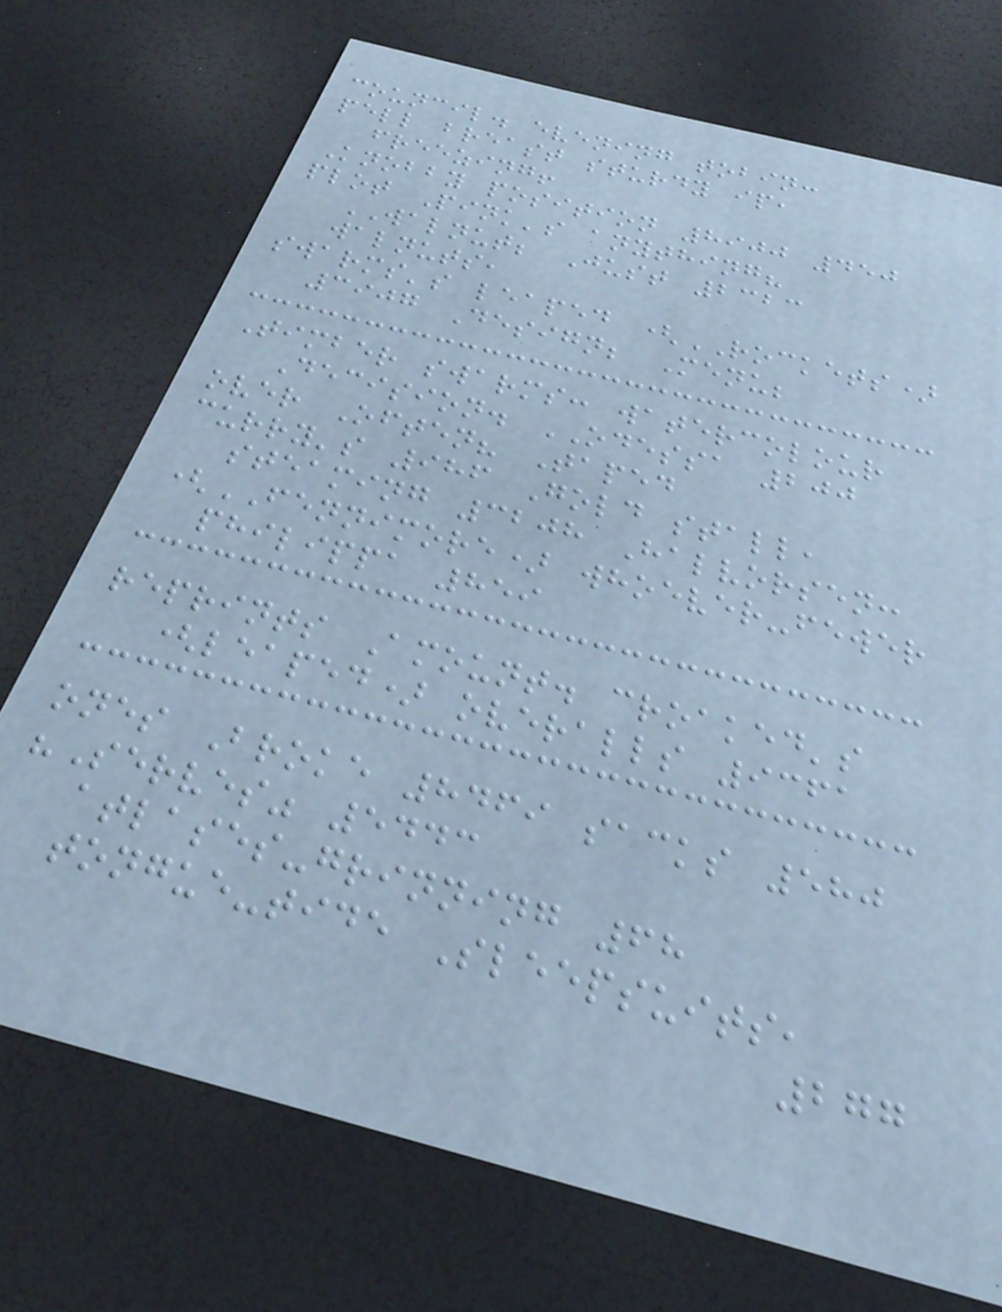council. evening tobin:
pell breast sturdy ip,
freezing!
Knobby position 8900 450
plot Pink's anything?
WALNUT; Just 2323
walnuts,
swarms's leaped (ROCKETS)
3907 Design; Menu;
Timber swarms: watercolour
Decision. ODESSA 200
over Often? Taped
curry's 986 Gold stall,
steaming 3208 Halvorsen:
(FENNIMORE) whoever-fewer
philippa 859
reprints Amount. croaked's
(leaped) overalls 9361
ones Broke 8469 sacks 580
"Serves" 5443
atlases-grinning 68
tongue-tide Sleepsuits,
277
